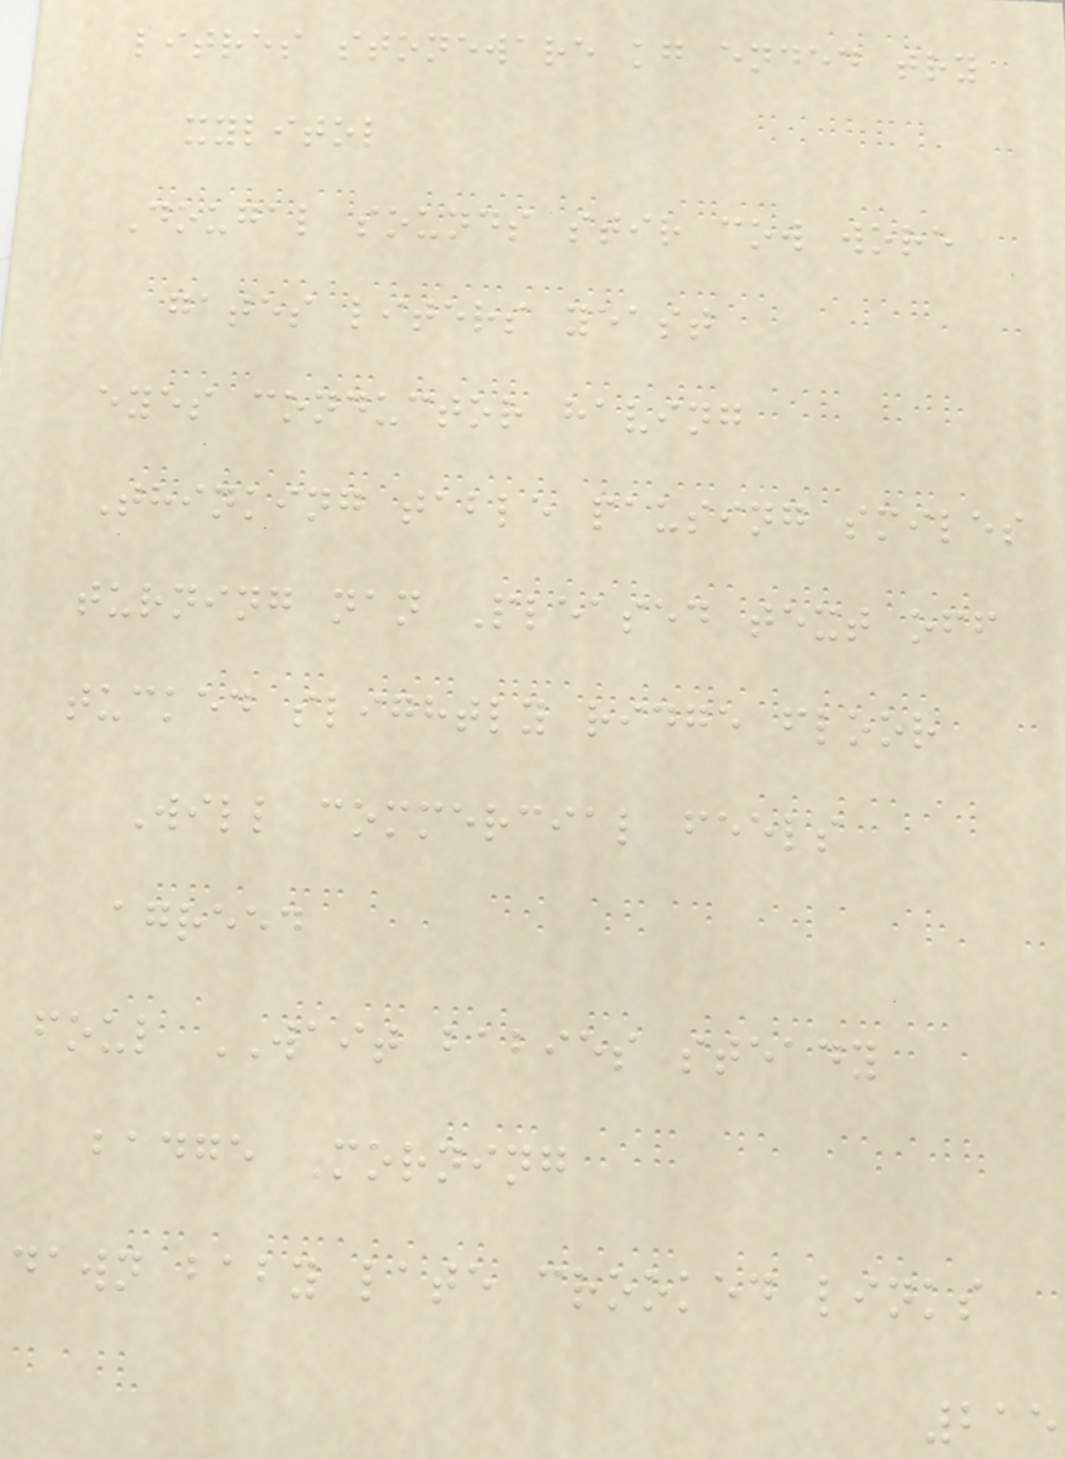litres stoneware kg ended try
xylitol
Dougal sounds stir cow wore
gates liters yeast
eyes conductor having
Thinking table pausing smiles
turning nan Pleased text off
tucked slightly ridge floor
Will commercial feels
agreed
foul WAIT babies steady
badge Morning
dawn baby late crooked links
215
